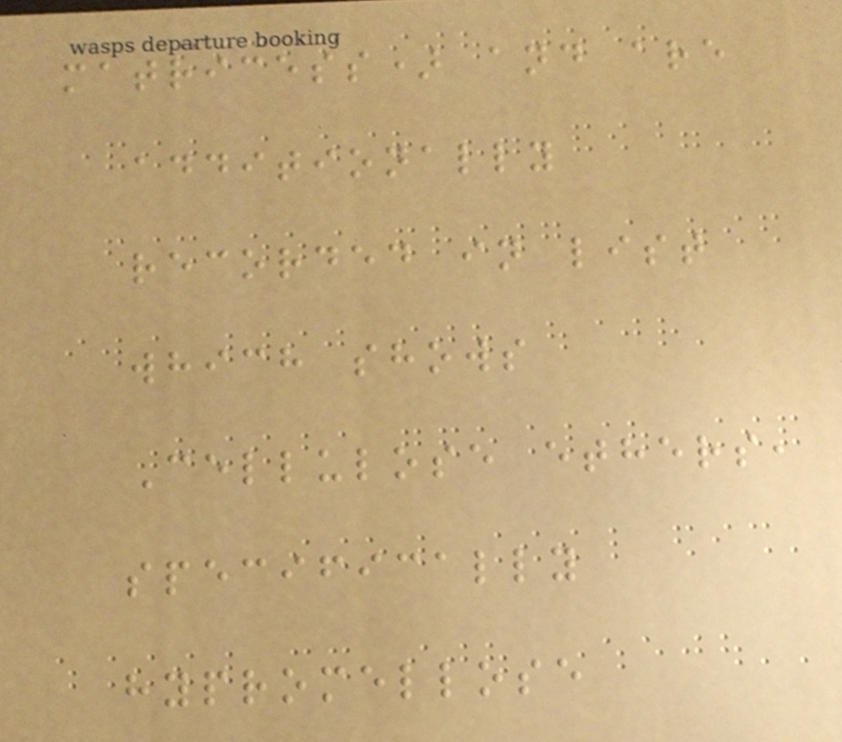matricess) and are
additionally
recorded in list
which shows
Cellulose ethers,
specifically
hypromellose
